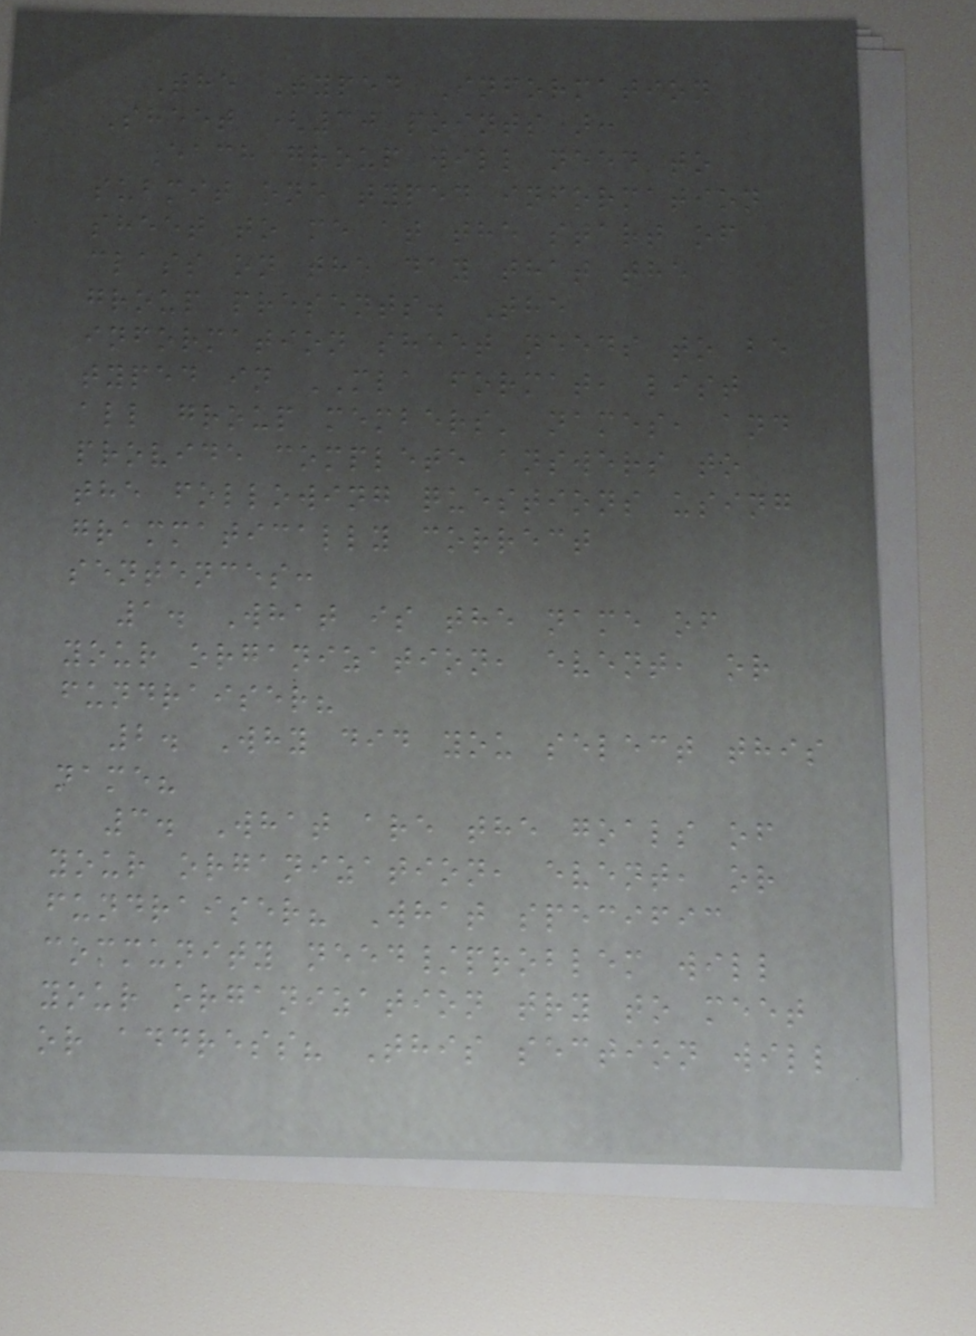The Typed Information
Sheet (30 points):
Each group will need to
submit one typed information
sheet to me at the start of
class on the day that the
group presents. The
information sheet needs to be
typed in MLA format, list
all group members' names, and
provide complete answers to
the following questions using
grammatically correct
sentences:
1. What is the name of
your organization, event, or
fundraiser?
2. Why did you select this
name?
3. What are the goals of
your organization, event, or
fundraiser? What specific
community need/problem will
your organization try to meet
or address? This section will
